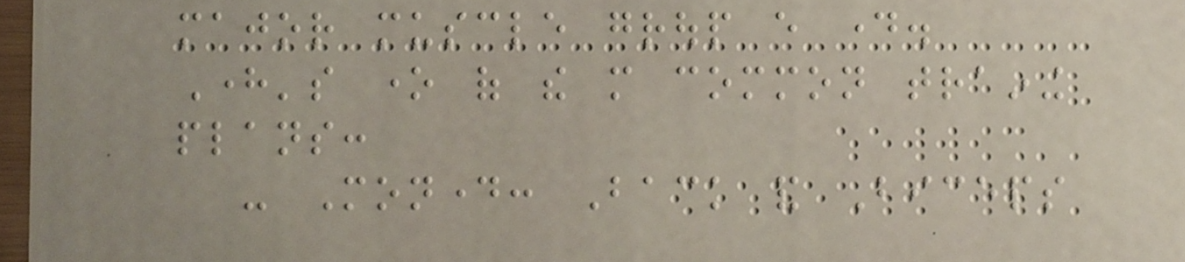major muscle group every day.
Here's one of the more common training
plans:
- Monday: Back and Biceps
